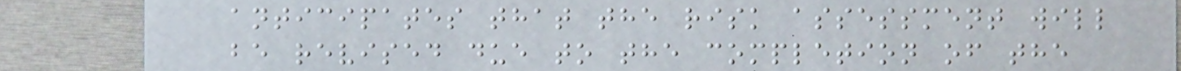anticipates that the risk assessment will
be revised due to the completion of the
